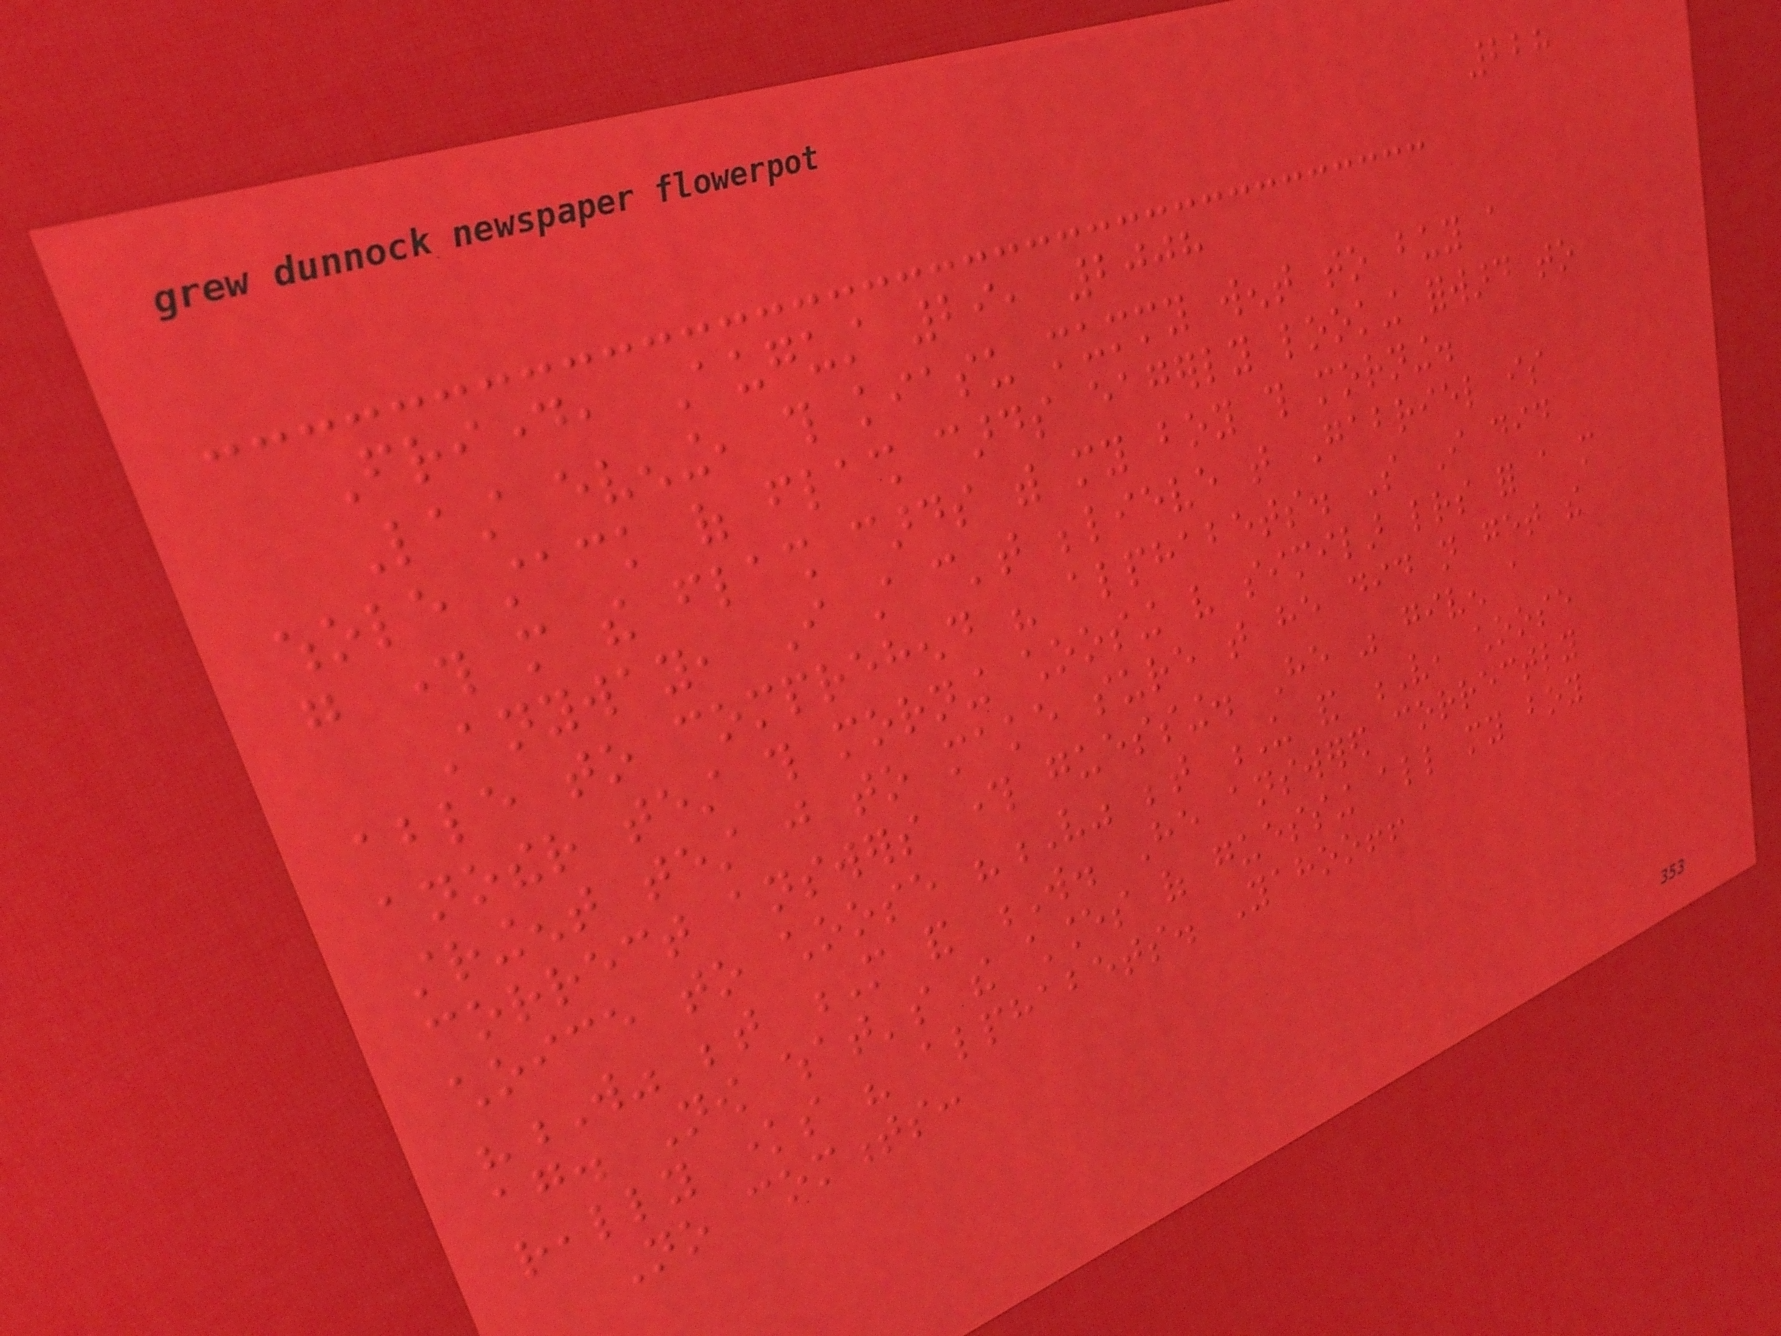228
Friday, August 29, 2008
Last evening, this kiasu mummy went to buy a
whole stack of flash cards eagerly looking forward to
go through more the flash cards with my boy this morning.
Anyway, I still can't believe that Gabriel is
able to comprehend his alphabets. So I did
another test this morning choosing very similar letters for a more
stringent test just to make sure that he did not get the
correct answers through guessing. He was given a
choice to choose "V" between U and V, choose
"W" between M and W. He answered correctly
again. Now what's the chances of guessing all my boy
really knows his alphabets. Yahoo!!
No comments:
